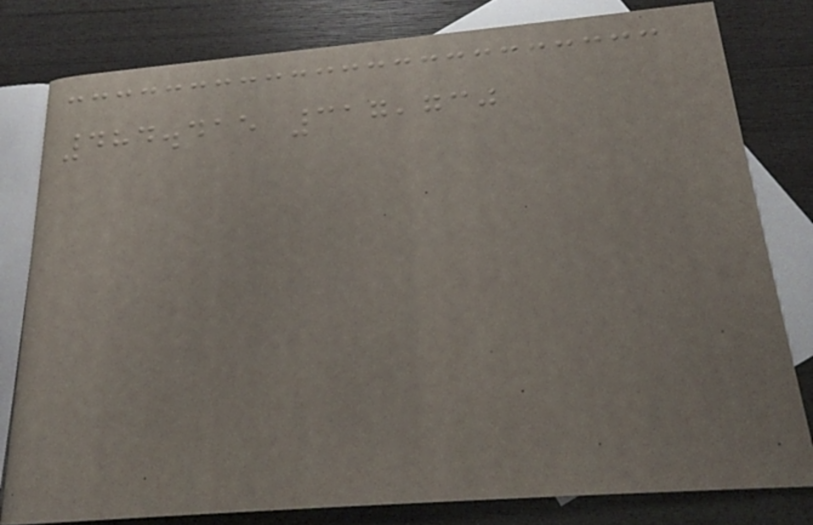484.415 317,730
